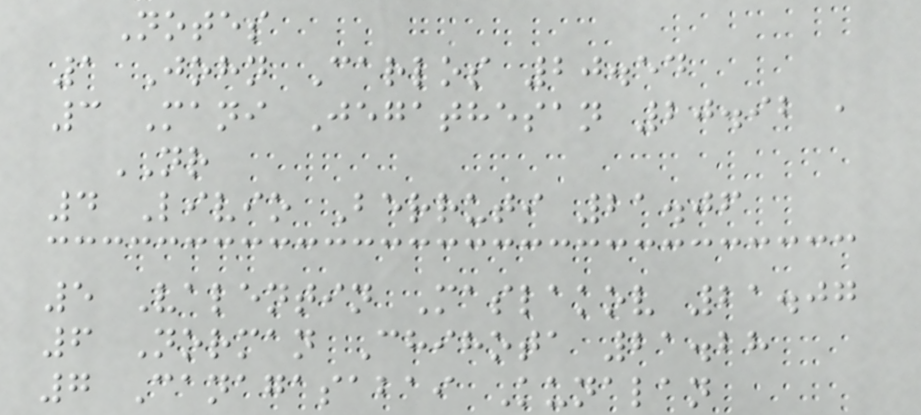Notes
1 John Carlos 20.54
3 Mani Jegathesan 20.92 ,
NR
4 Livio Berruti 21.06
5 Valentin Maslakov 21.07
6 Norman Chihota 21.28
7 Canagasabai Kunalan
